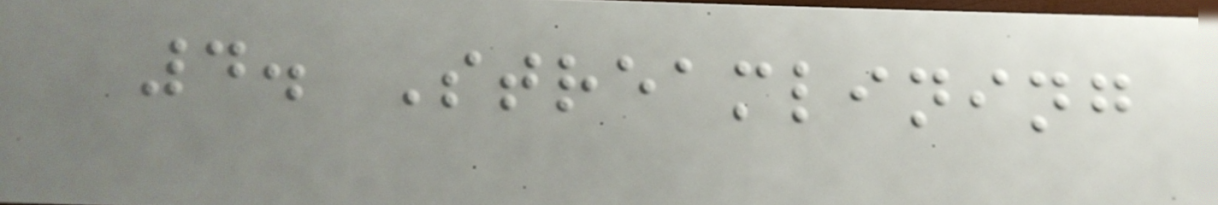4. Streamlining
